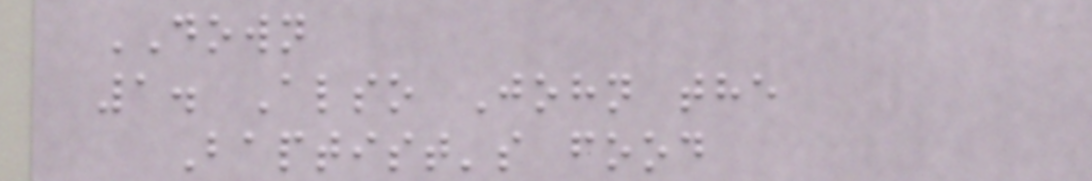DOWN
1. Also John the
Baptist's food
